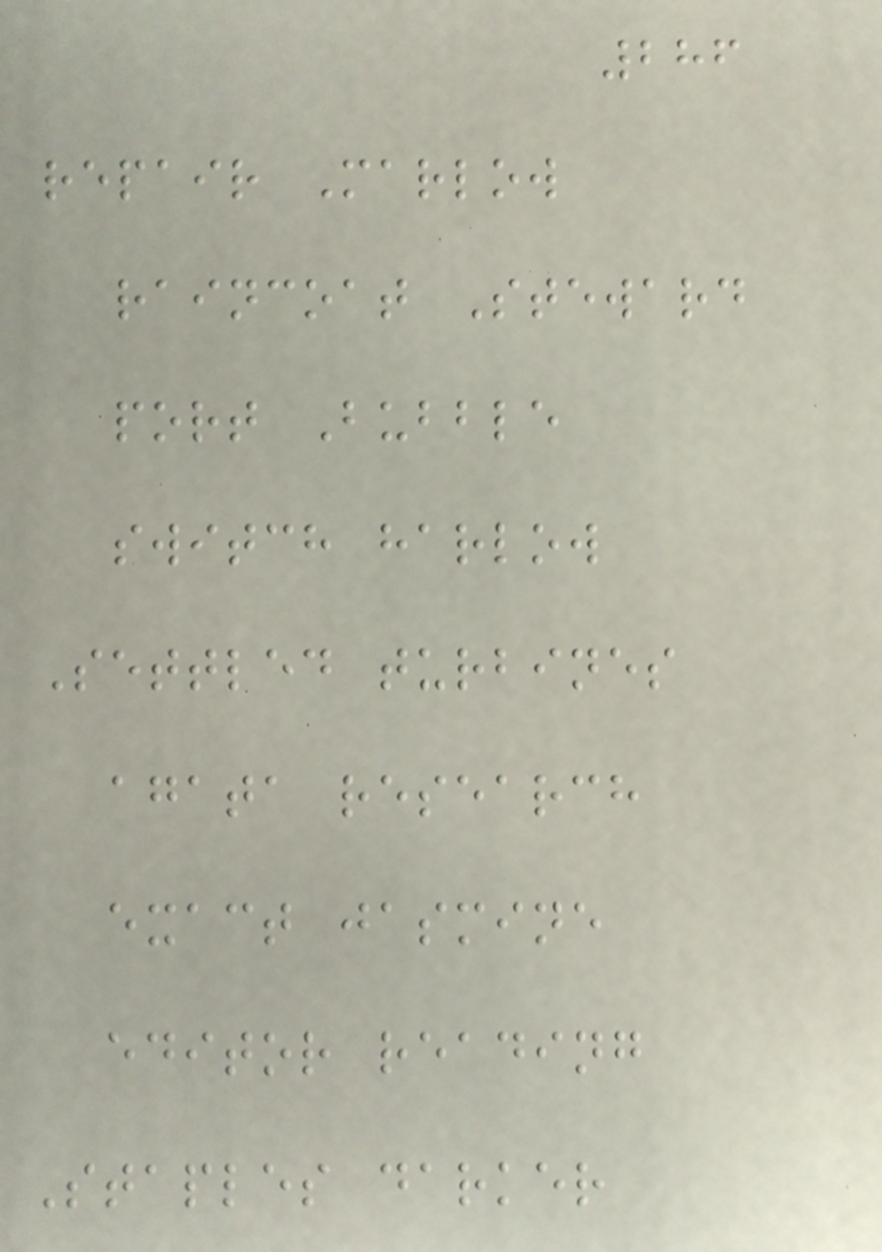286
repair Marlow
raincoat Steward
port Bubble
switch harlow
Settled turbines
agata research
exact jasmine
editor reading
Staples darker
